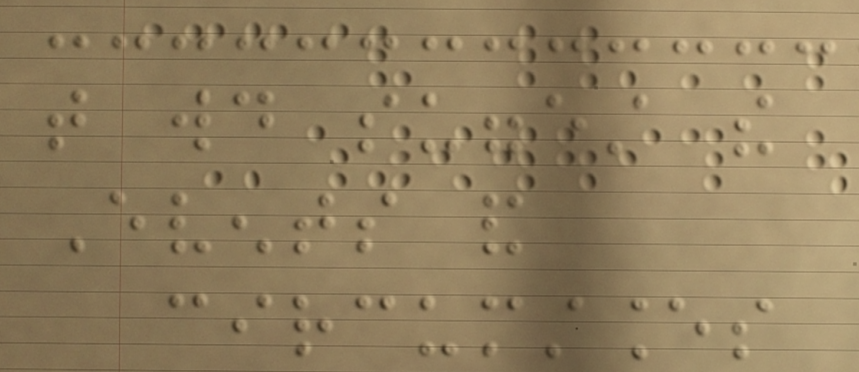that would suggest the
Events and
circumstances
